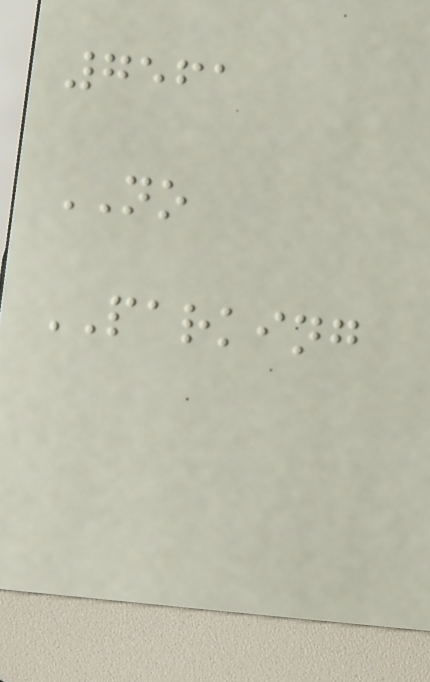7561
NO
PARKING
